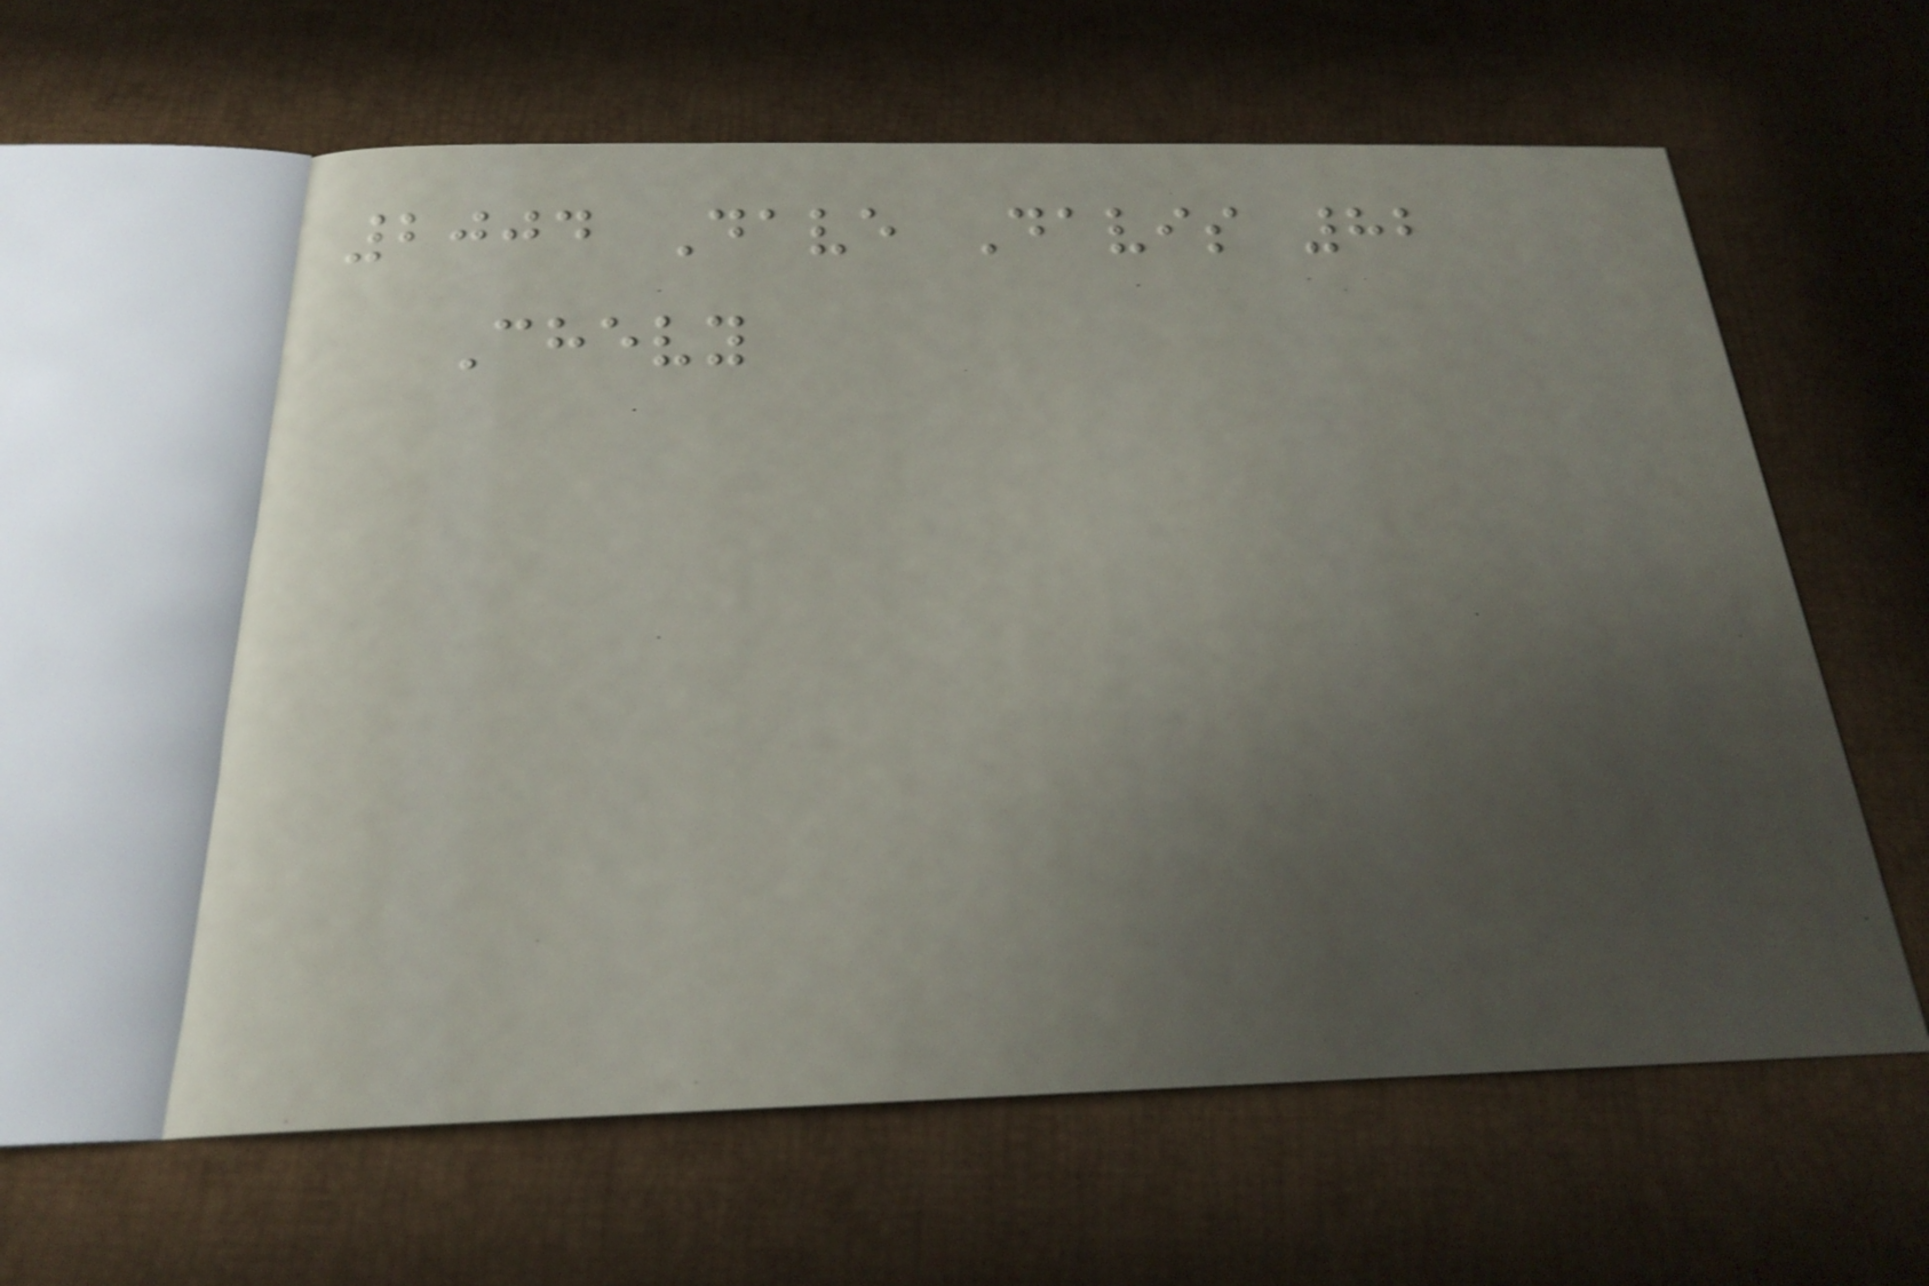2004 Dave Davis 82
Chevy
